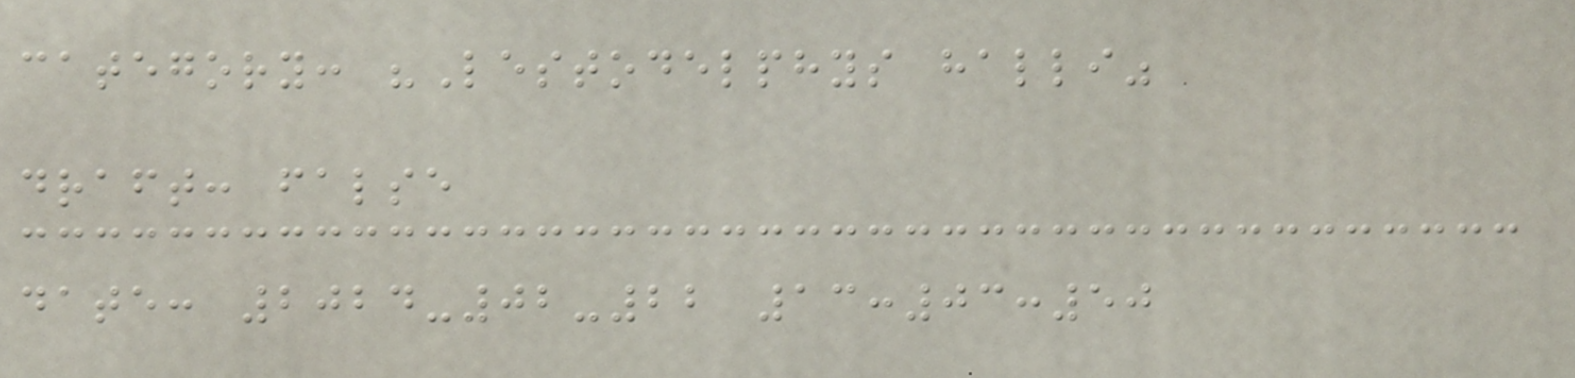category: "Lestodelphys halli"
draft: false
date: 2024-02-22 13:03:50
